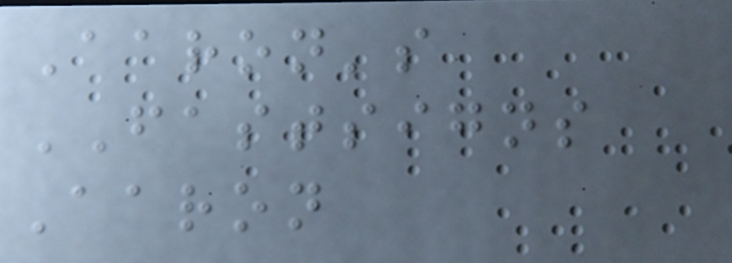Aaron's
FASTSIGNS
Aaron
